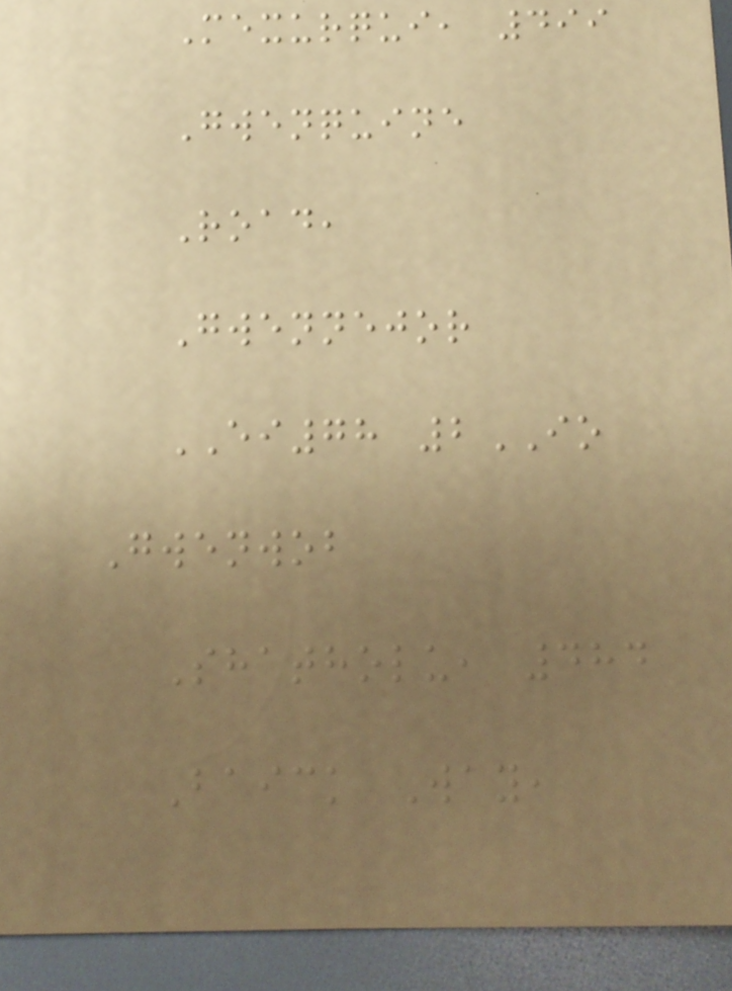Mexurqui, 499
Gwenquine
Road,
Gwennejor
EI78 2IO
Gwenwob
Shatholu, 484
Baick Way,
